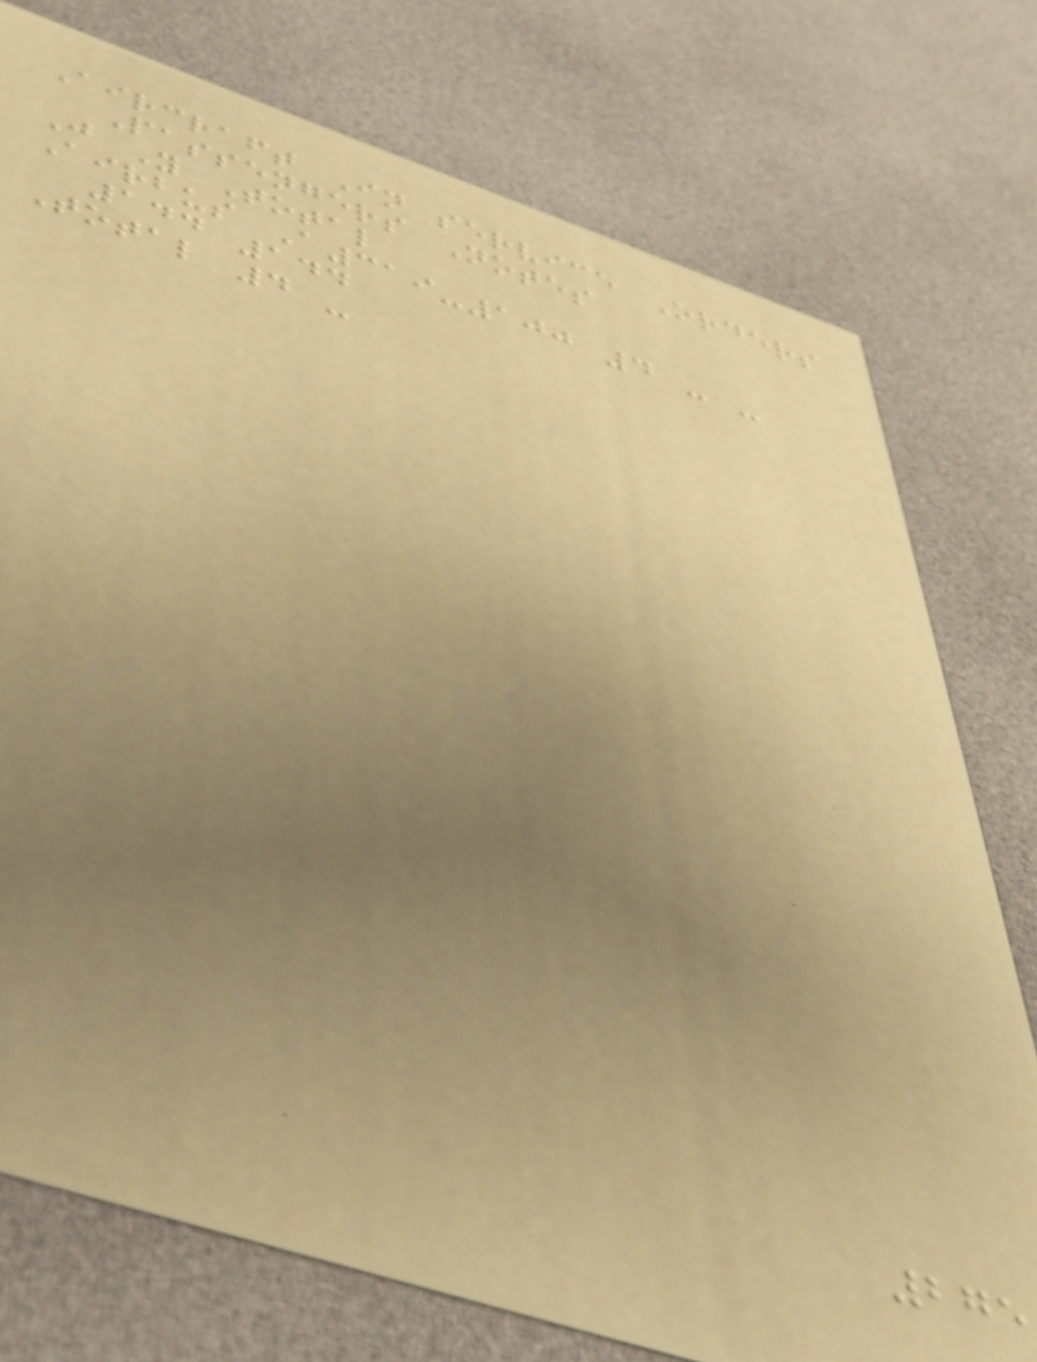Aircraft In service Orders
Passengers Notes
J Y Total
Airbus A319-100 4 - -
144 144
Total 4 -
275
